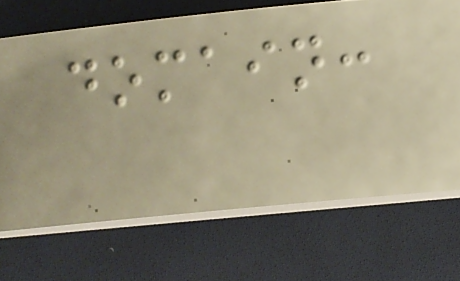domain:
